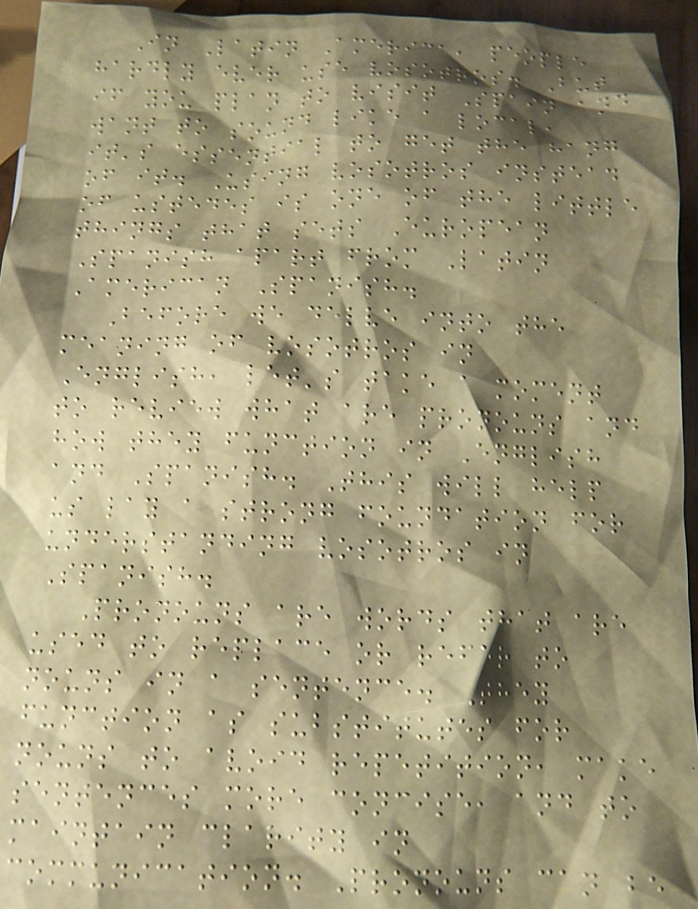In Latin America, people
hardly ever use vosotros. But
if you plan to visit Spain and
want to sound like a local,
it's essential to get the hang
of it. Using vosotros instead
of ustedes is one of the little
things that sets European
Spanish apart from Latin
American Spanish.
Before we delve into the
meaning of vosotros in
English, let's take a moment
to review what are pronouns and
how they function in English
and Spanish. This will help
us lay a strong foundation for
understanding vosotros in
Spanish.
Pronouns are words that are
used to replace or refer to
nouns in a sentence. They
function as substitutes for
nouns to avoid repetition, make
sentences more concise, and to
maintain clarity in
communication. Pronouns can be
